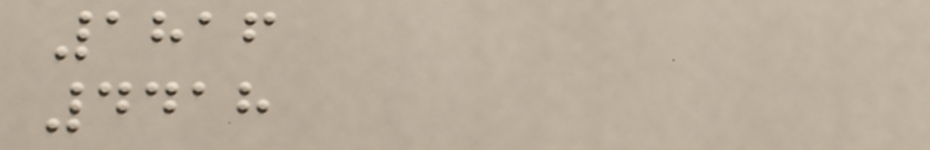1816
4418
